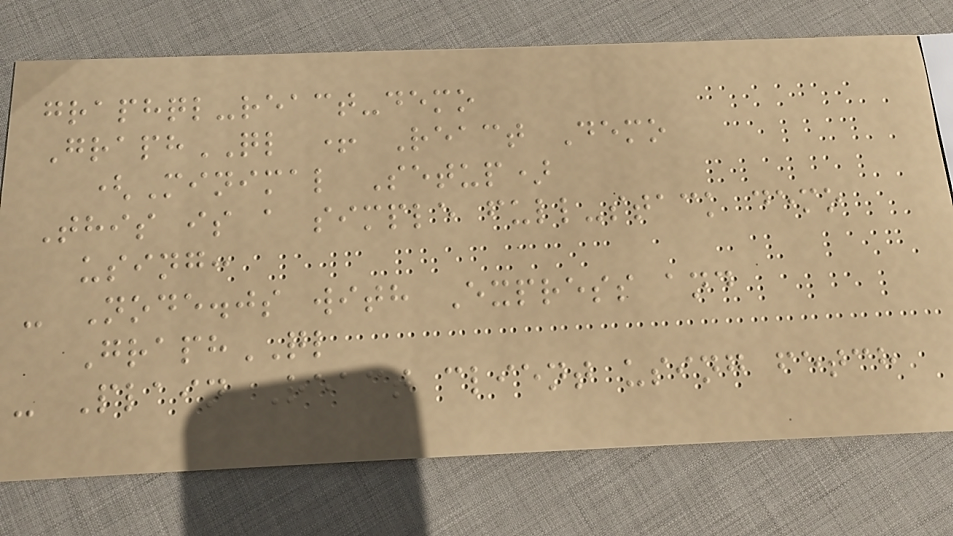graphql-react-demo
GraphQL + React Demo
(Minimal Setup)
This is a simple full-stack demo
using:
- Node.js with Express and
GraphQL
- Plain React client using fetch
